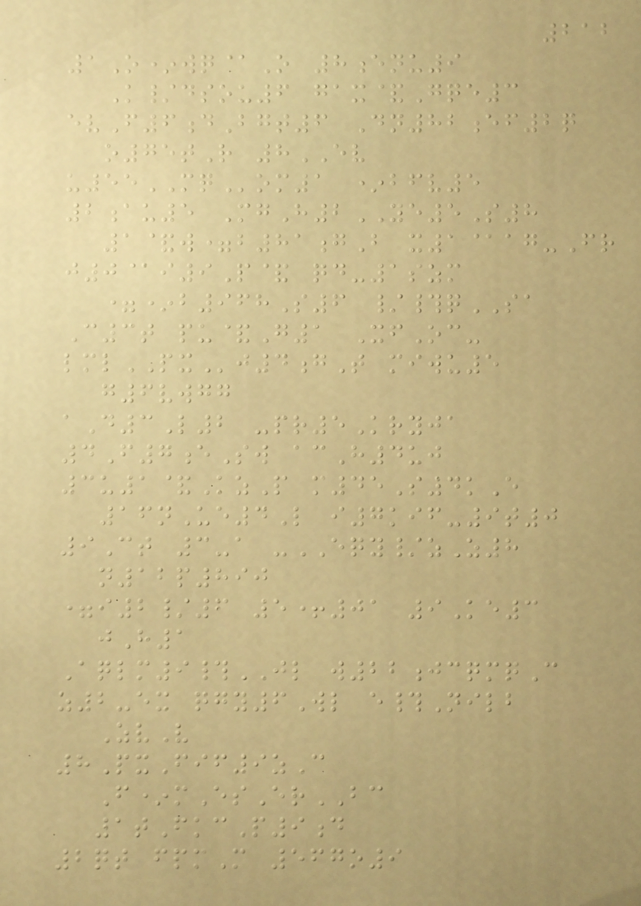212
1O*wq@O 8enu9
K/dsou6 gax&Gqe3
evF6dBgt6 Dn82ef2q
o75tR 8EV
u55MQom1 *bfv5
2au5 MgH2YE5S8
1&w=b81gB x1@ag-Fr
j0@i9P& qd-1szm
=*b968S6 /#qSA
C3t pu&G1 XfOc-
lmlPXj4gT miwu5
g6vwgg
aD3L2 -pr5Kryja
4F7eSw acH4uj
3u1&KzP m45S4kE
16nUe4L i7kif-9t0
9Ct 3-a -EQY/zZ8
n12p890
=i2/6 5+01 9Ke3
jH1
Aqlm9#JL w22jcqmqC
z2-ex qgy6Wl e#Nilb
ZvV
8PxFif9zC
F*mEsErBC
1tFkcP9d
2qt fpmM 567o9
